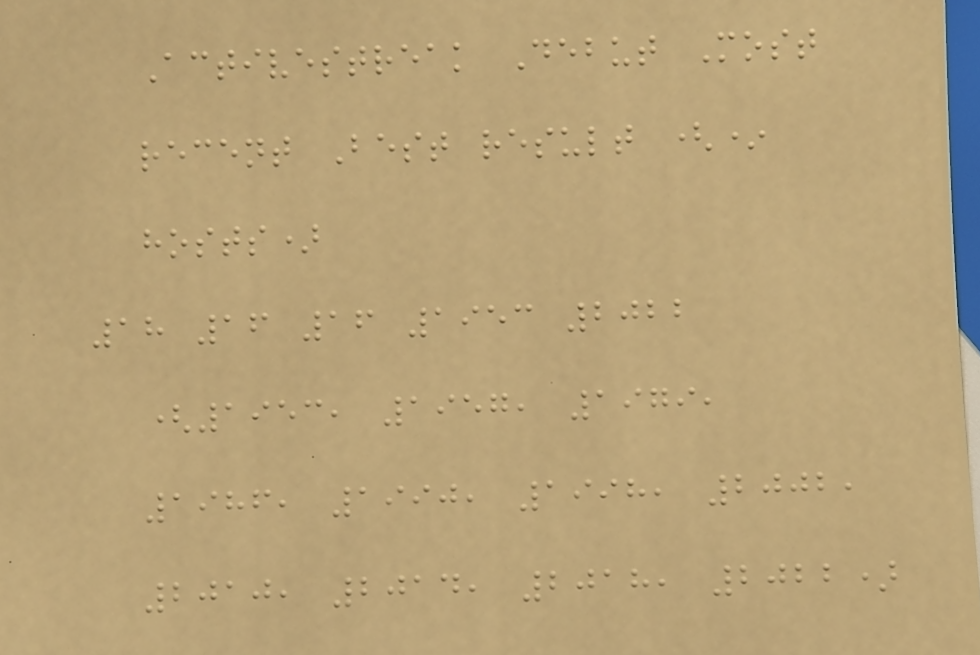Activestreak Debut Most
recent Best result (*
hosts)
18 16 16 1953 2022
(1953, 1957, 1979,
1986, 1990, 1998, 2002,
2010, 2014, 2018, 2022)
